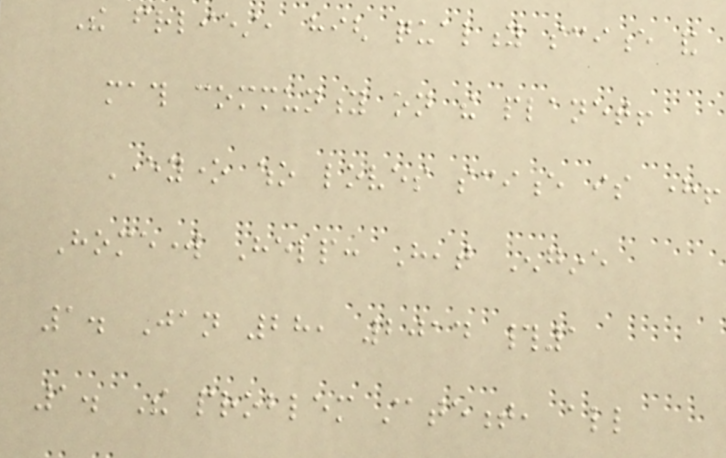The friendliest, high quality science and
math community on the planet!
Everyone who loves science is here!
Homework Help: Heat Engine
1. Jan 28, 2014 #1
1. The problem statement, all
